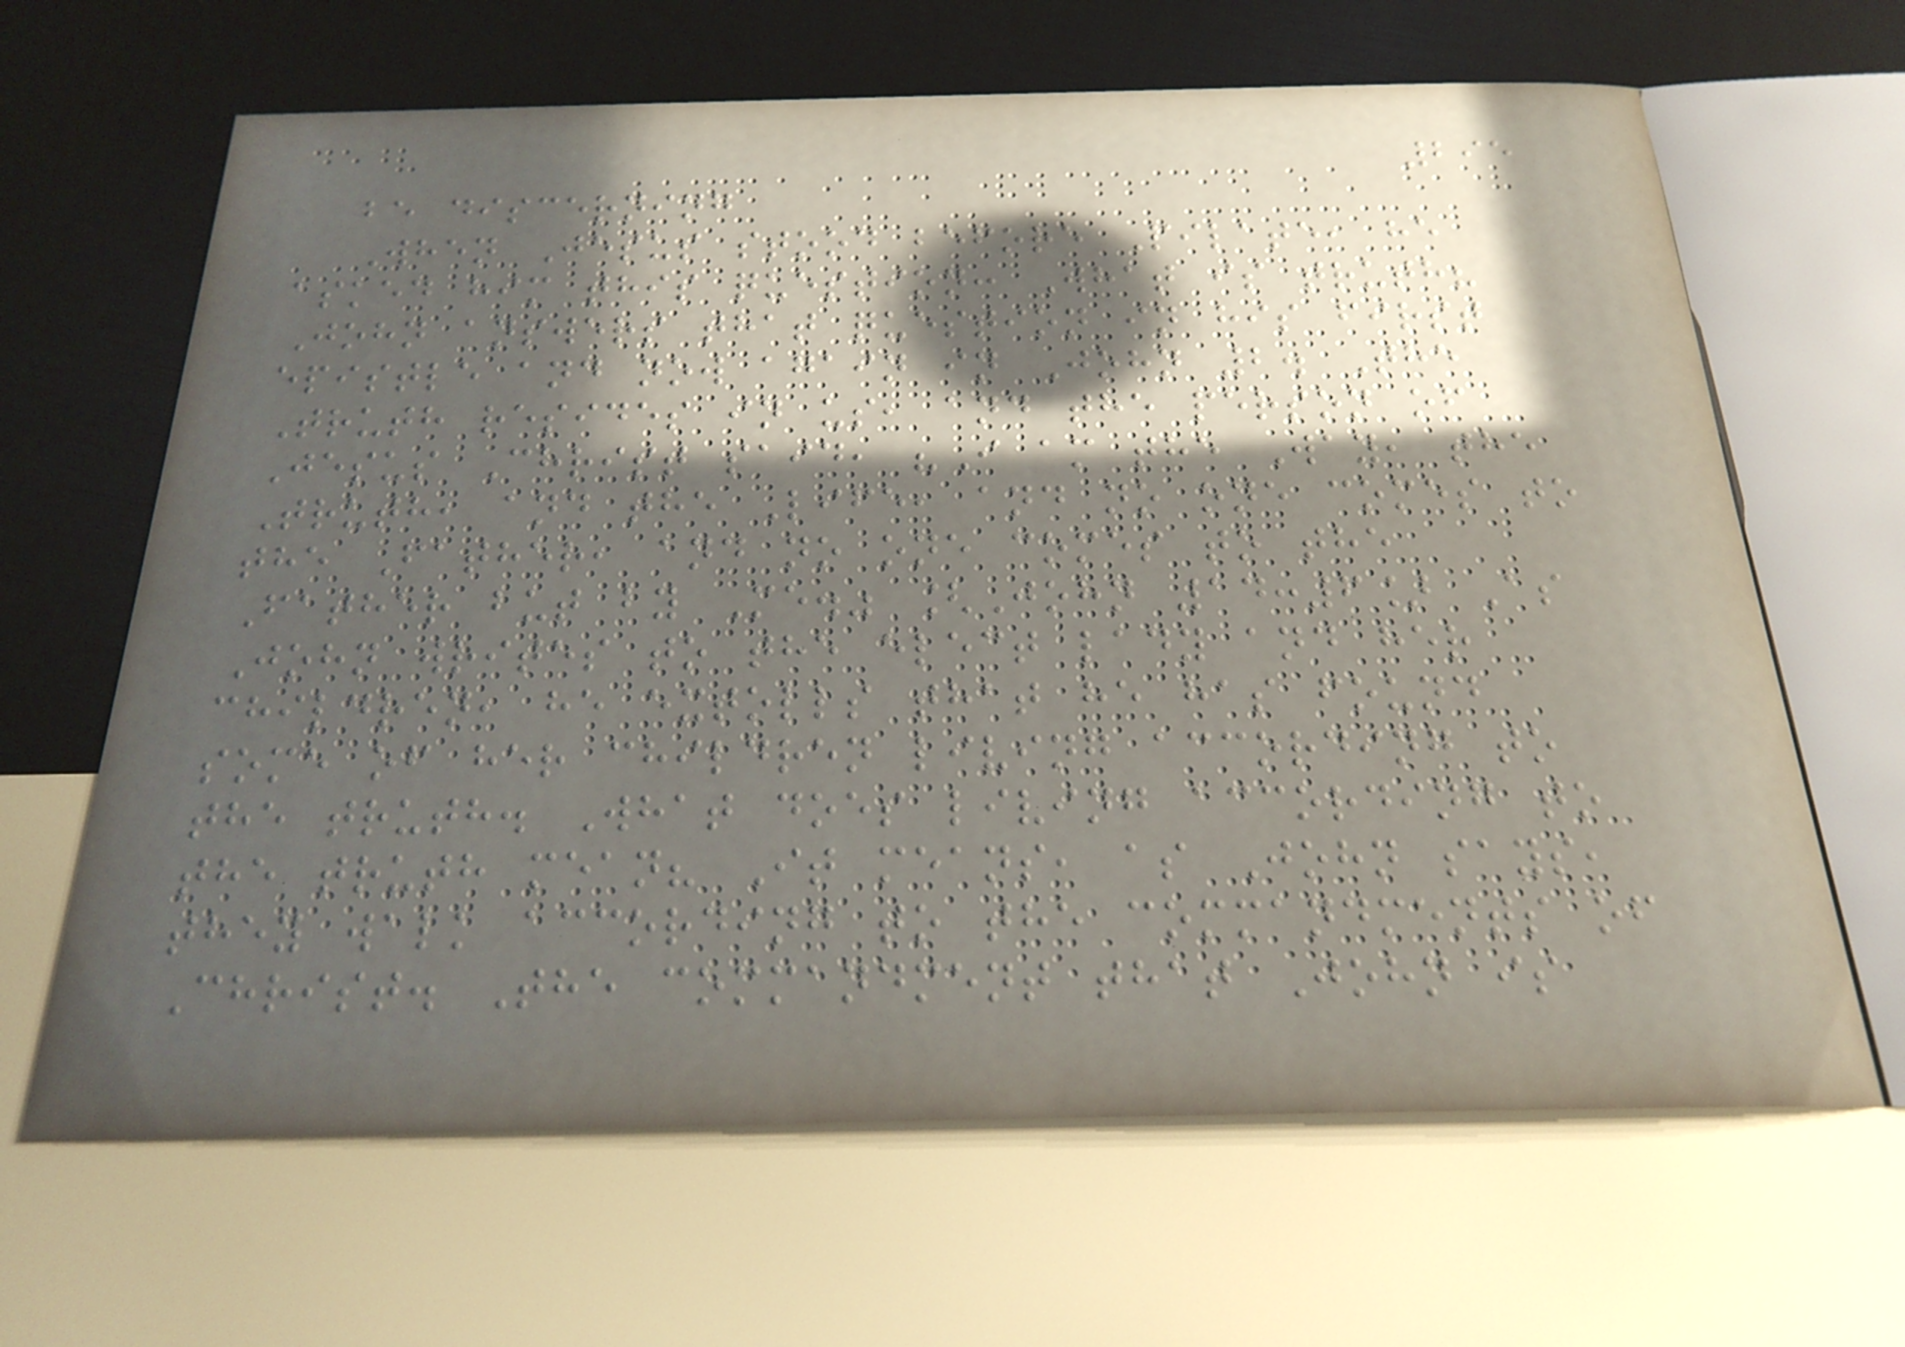295
be discerning
When Jesus stood before Pilate, he
asked him this question: What is truth?
John answers that question in his first
epistle and now again in John 2. The
Truth resides in us, and the person of
Jesus Christ said, "I am the Way, the
Truth, and the Life, and no one comes to
the Father, and no one comes to the
Father but by Me." [John 14:6] As
John writes to the elect lady and her
children, he extolls that he has found
some of her children living according to
the truth. What does living according to
the truth mean? It means, as John says,
they walk according to the commandments of
Christ. The commandment that John is
